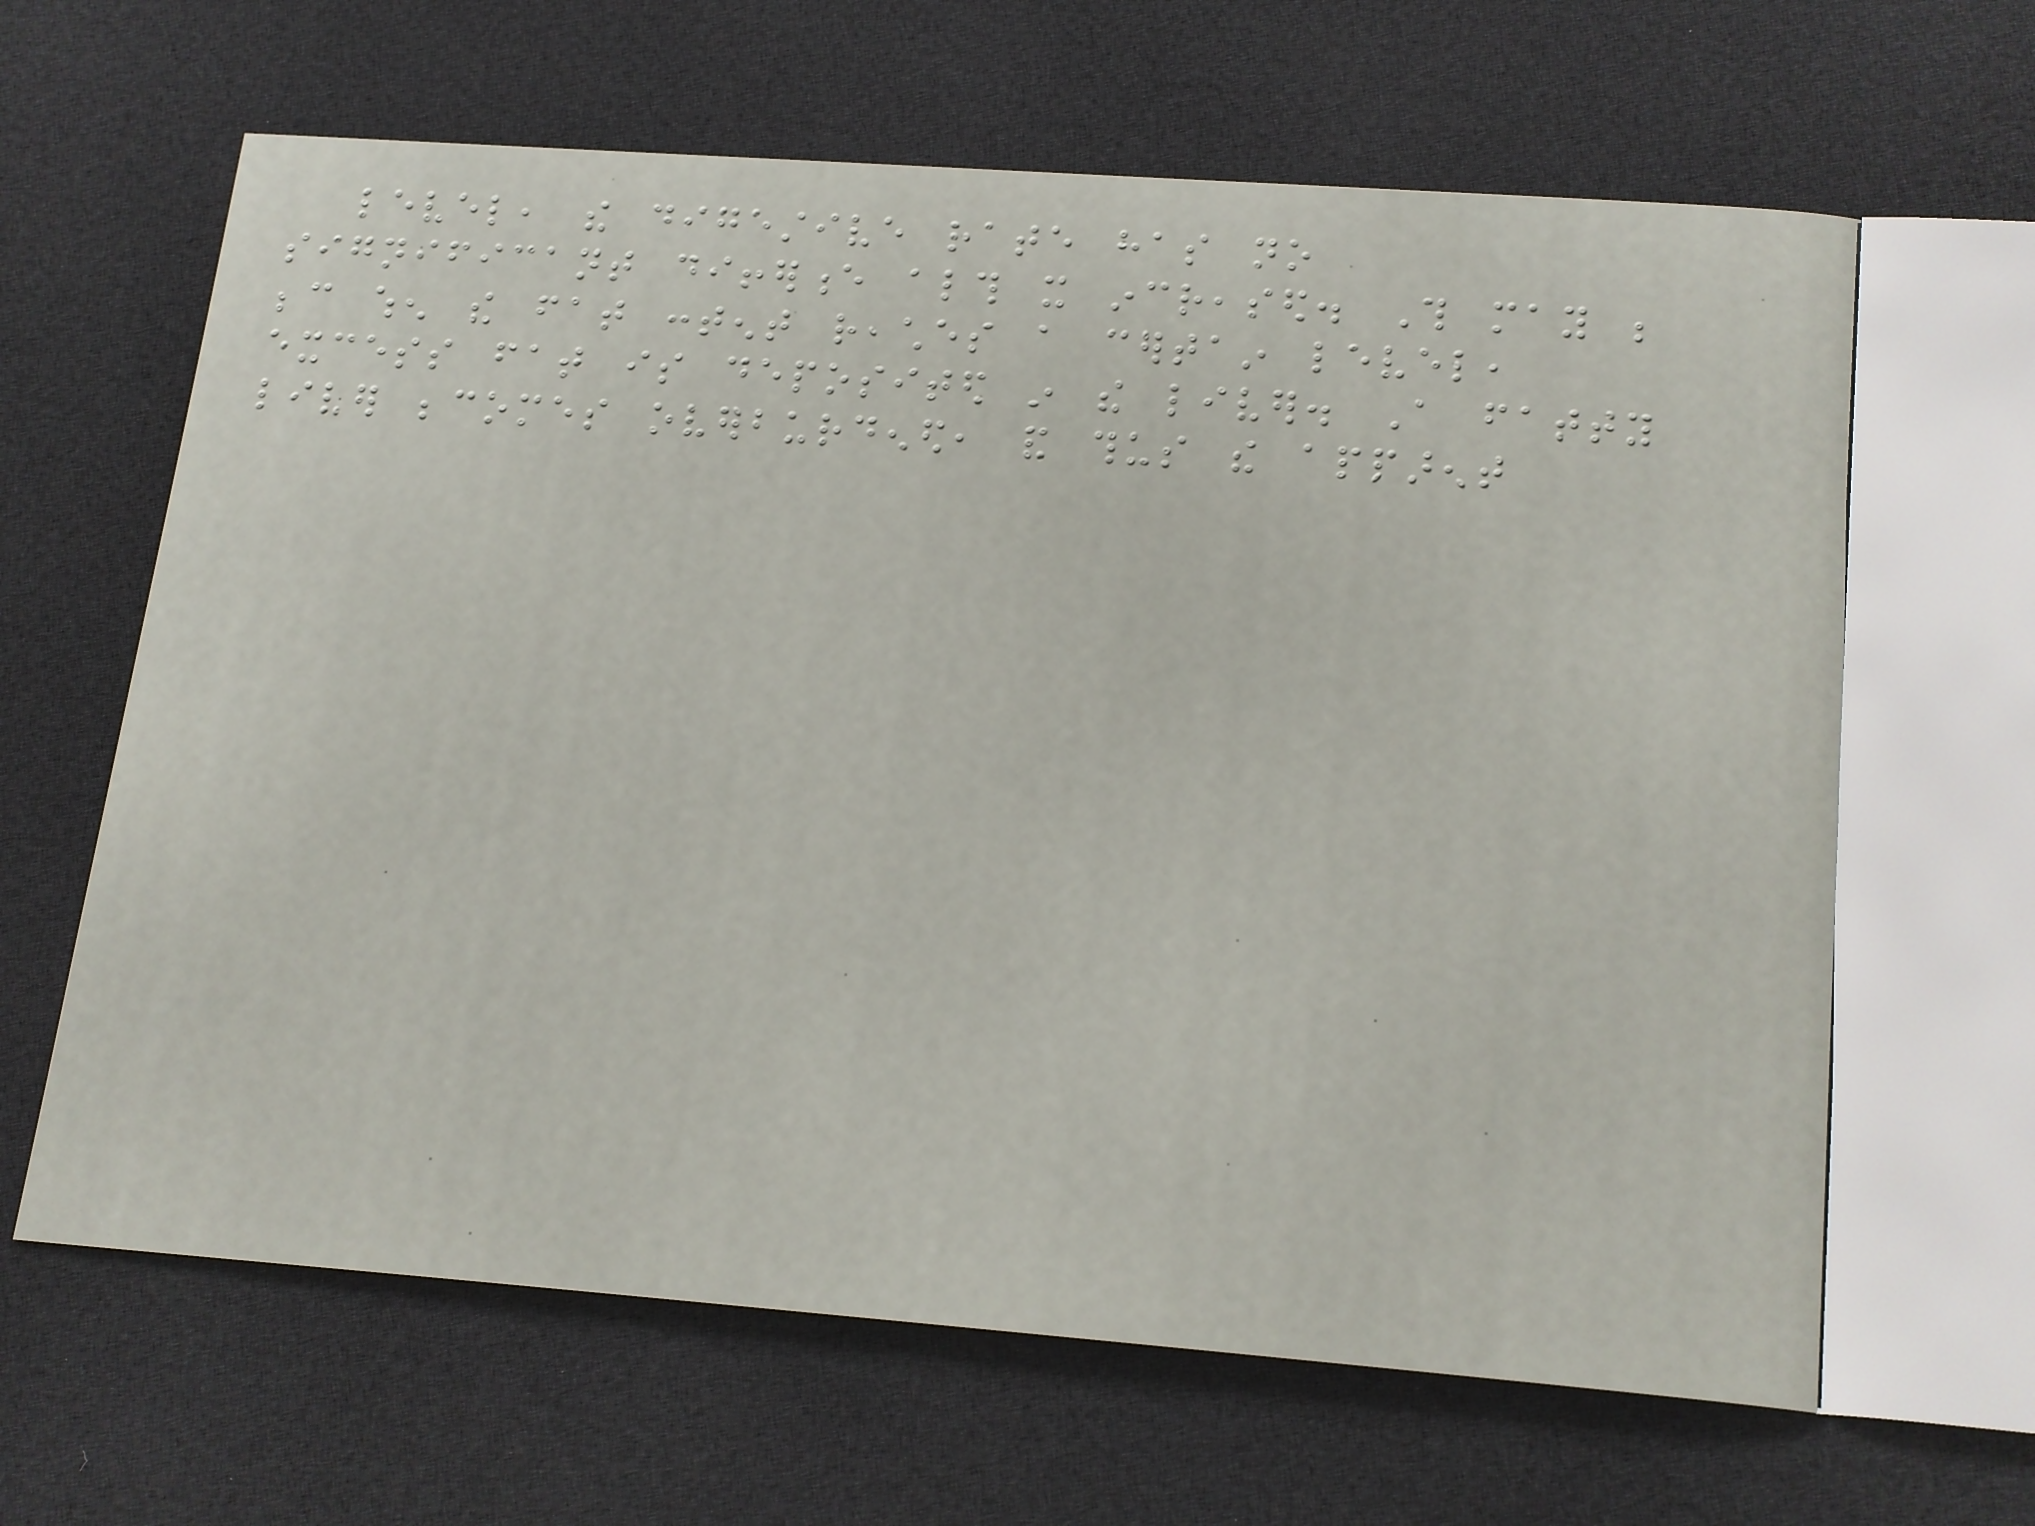level, the digestive rate has no
significant difference although it increased. This may be
because when the fat content reaches a certain level,
excess fat is deposited in the liver. A fatty
liver becomes overburdened, and thus the apparent
